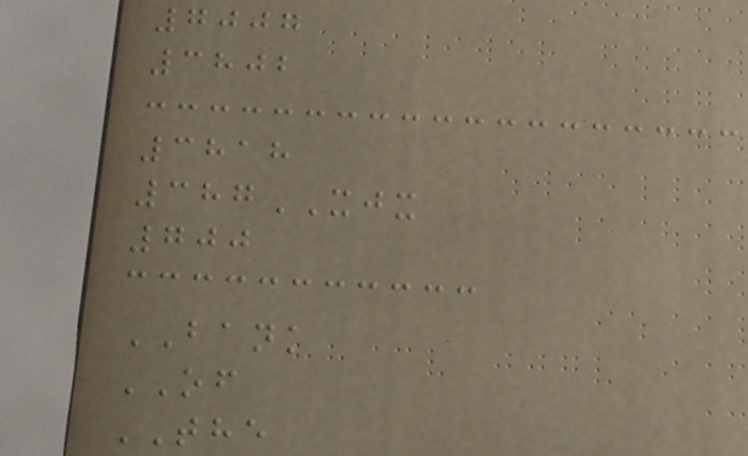7007
3802
3818
387XJX
700
BANK
OF
THE
